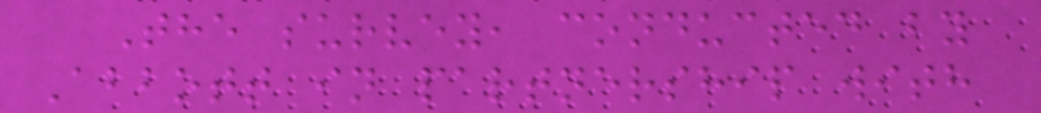The survey, conducted by
Abbott in partnership with
